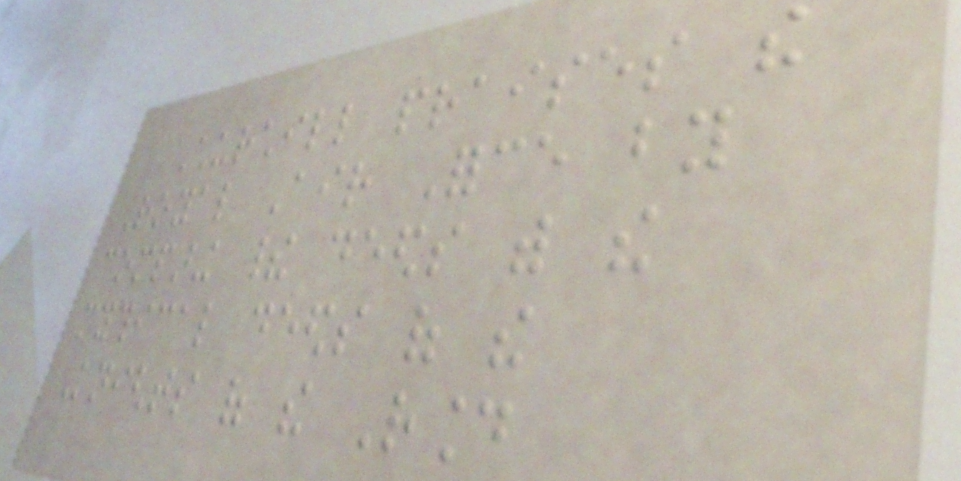Churchill praises the
Royal Air Force by
comparing their deeds with the
mythical deeds of the
Knights of the Round
